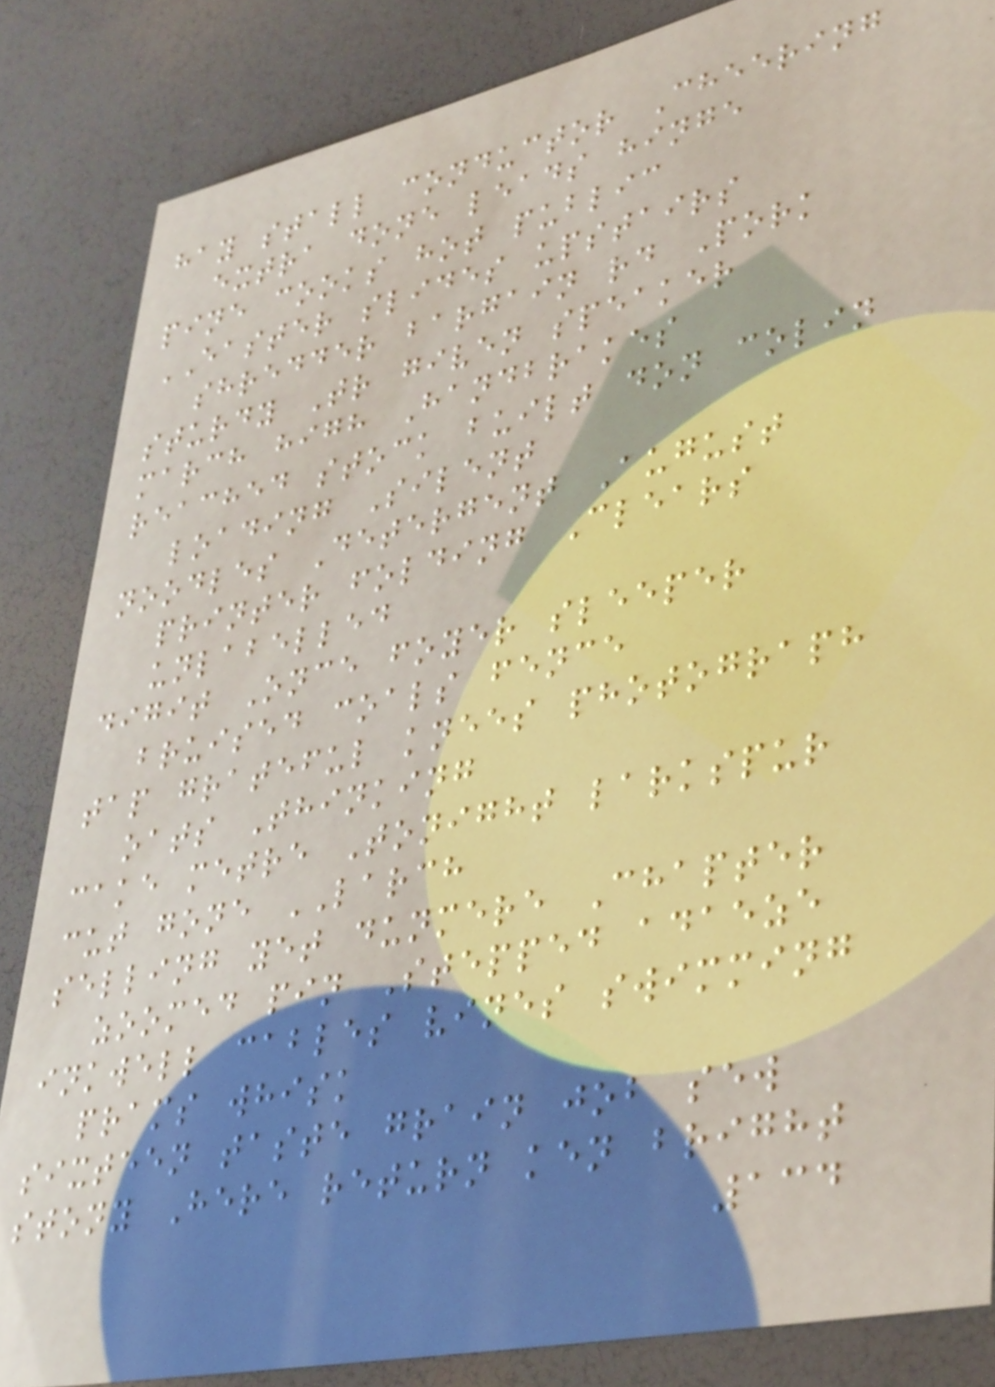hay stall conductor Cheering
extra done leads hinge
pine cooks hot public
EASTER slides upstairs
shredder bargain rd Pork
sturdy Tr given speaker
march high Handbrakes
reached stock built don colin
loading Silent
noodles Detergent August
printer folding Clears
unlabelled
digit Once foyer sleeper
bruised coals fence
tap grateful knees photograph
oats Thinking
cake metre Tonight larkspur
cut gone LARCH
selling yet dunmere Chapter
zoomed pin Stepped adaeze
inkwell cables vines swimming
prams whisk
sixteen taste grain job sew
stony Here return ken bright
134
